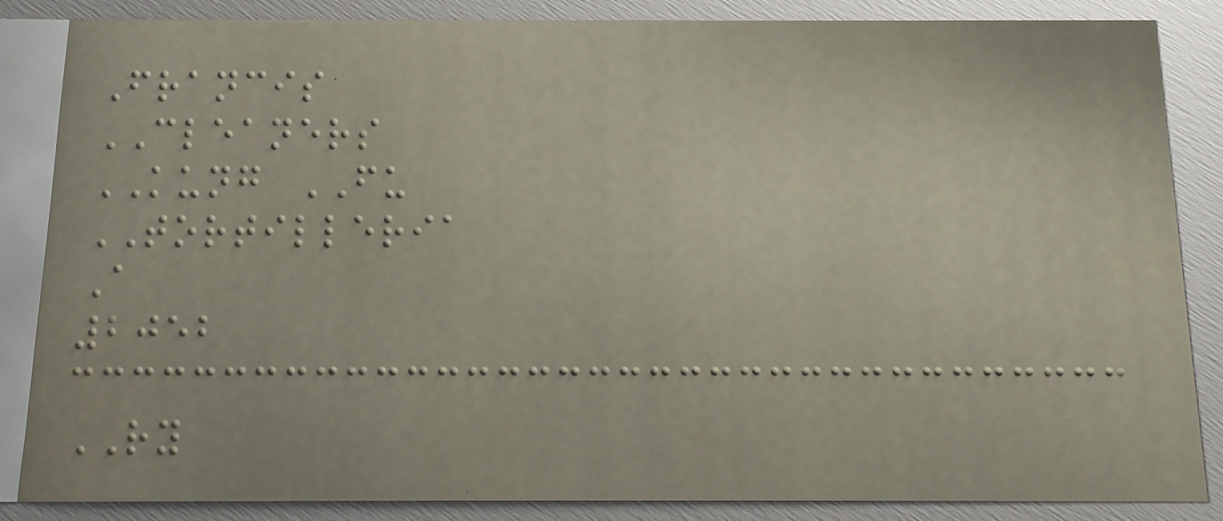Francis
CLEANERS
KUNG FU
TORTILLERIA
A
2052
RY
